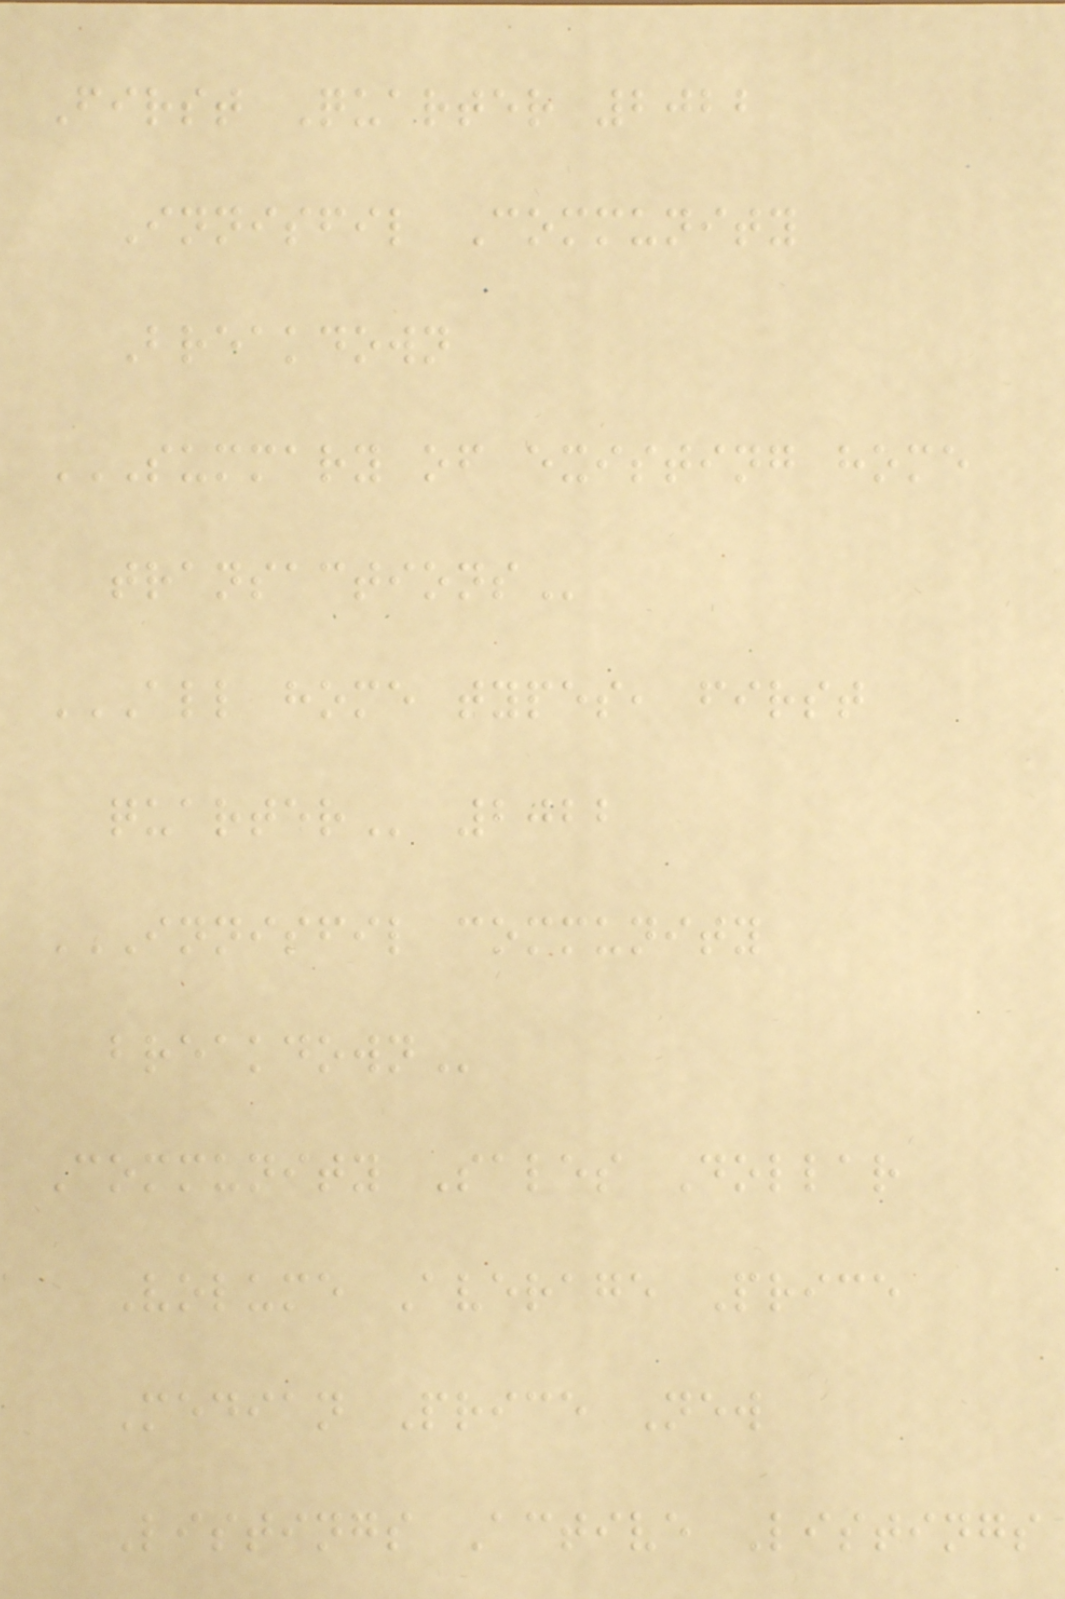First Quarter 2022
Innisfil Community
Breakdown
SUMMARY OF EXISTING HOME
TRANSACTIONS
ALL HOME TYPES, FIRST
QUARTER 2022
INNISFIL COMMUNITY
BREAKDOWN
Community Sales Dollar
Volume Average Price
Median Price New
Listings Active Listings
